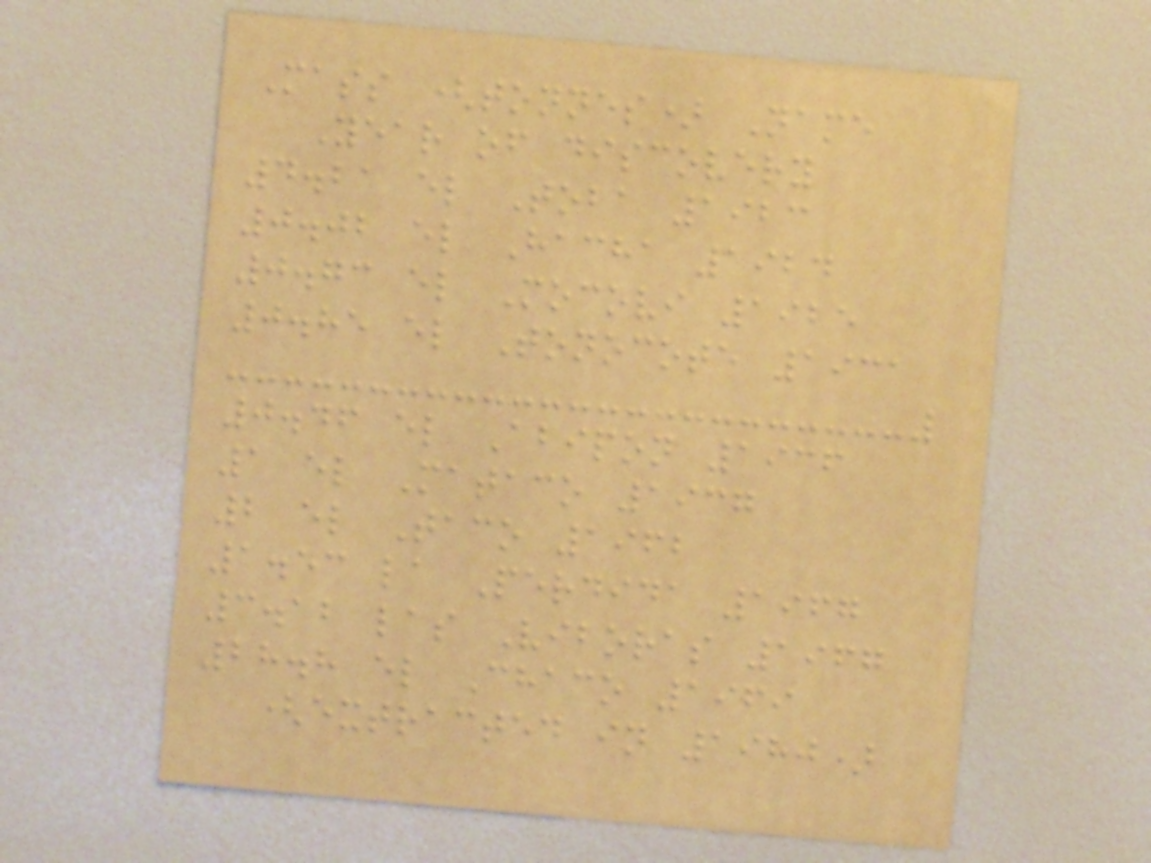Mass (tonnes) Name
Year of discovery
4.21 el Toba 1923
0.02 el Hacha 1924
0.73 el Mocovi 1925
0.85 el Tonocote 1931
0.46 el Abipon 1936
1 el Mataco 1937
2 el Taco 1962
1.53 la Perdida 1967
3.12 las Viboras 1967
28.8 el Chaco 1969
(extracted in 1980)
